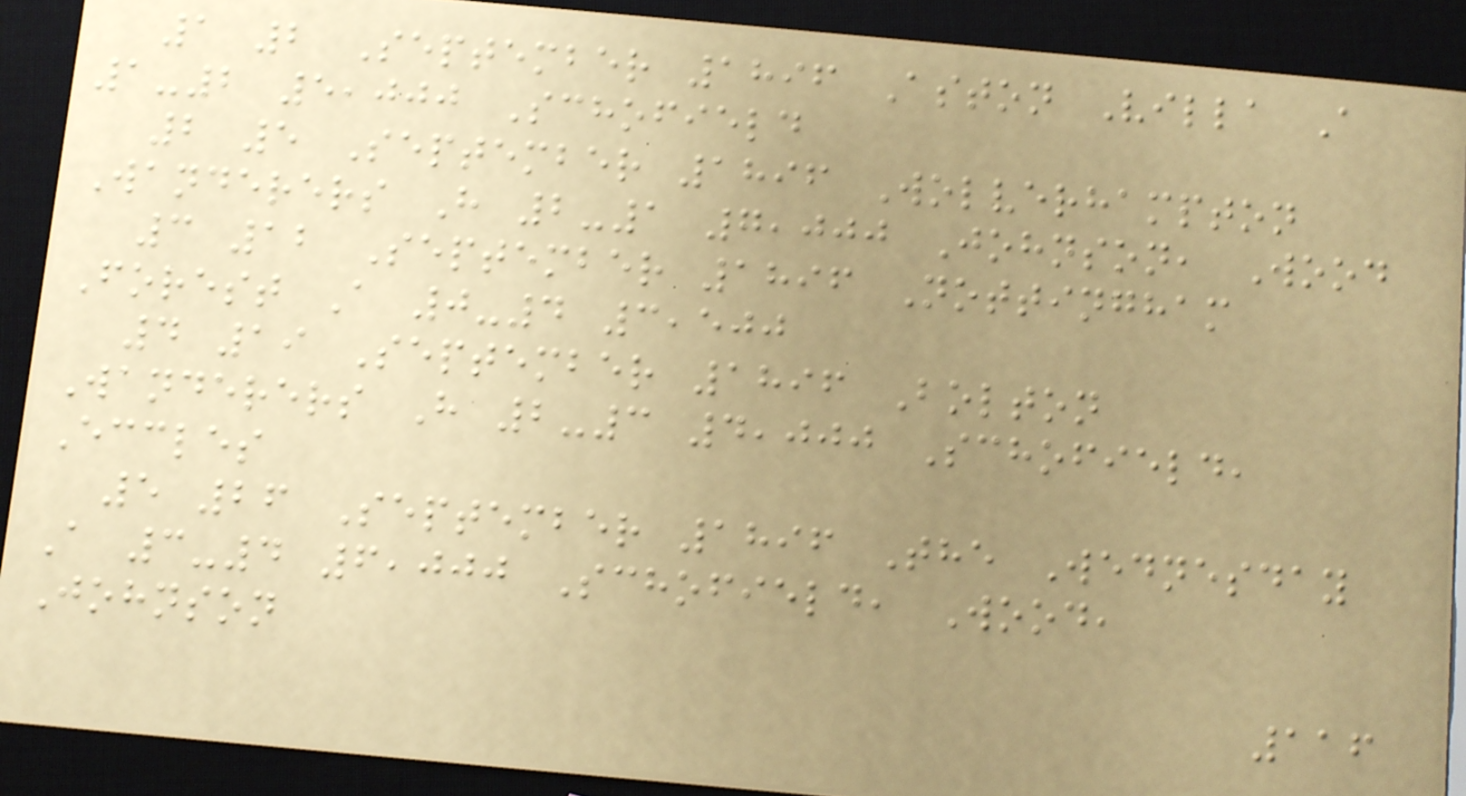1 2 September 1896 Aston Villa A
1-2 5,000 Schofield
2 5 September 1896 Wolverhampton
Wanderers H 2-1 7,000 Johnson, Wood
3 12 September 1896 Nottingham
Forest A 0-4 3,500
4 19 September 1896 Bolton
Wanderers H 2-3 4,000 Schofield,
Eccles
5 26 September 1896 The Wednesday
A 3-4 6,000 Schofield, Wood,
Johnson
116
